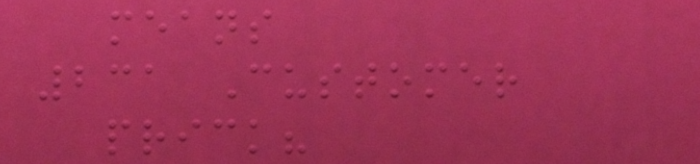means
231 Customer
prick?
